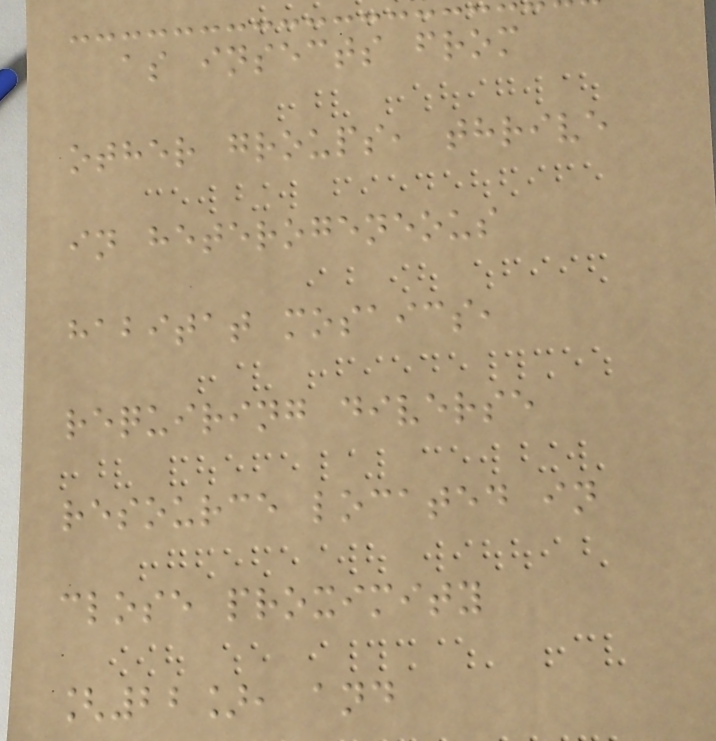as insects from
other groups, thrive
in heterogeneous
habitat mosaics,
requiring diverse
resource located in
close proximity
[22], and
